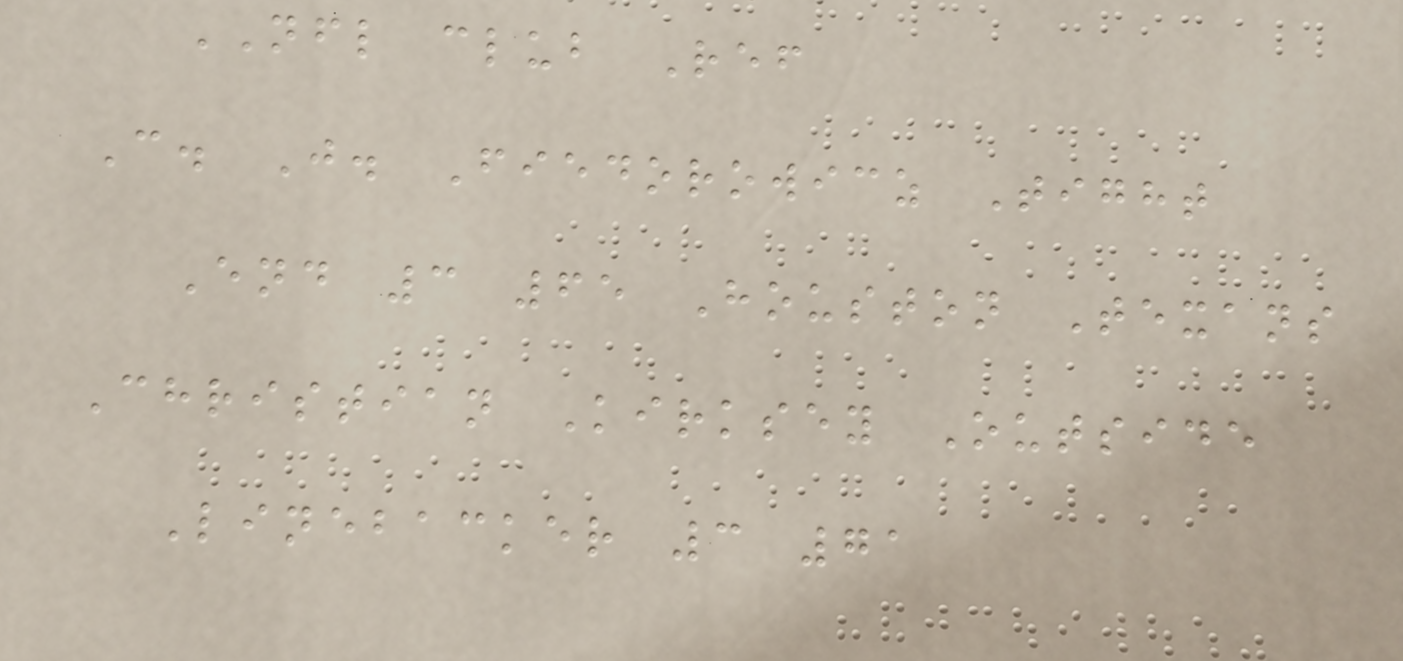NFL club Ref
C. J. Fiedorowicz Tight
End 3 65 Houston Texans
Christian Kirksey Outside
Linebacker 3 71
